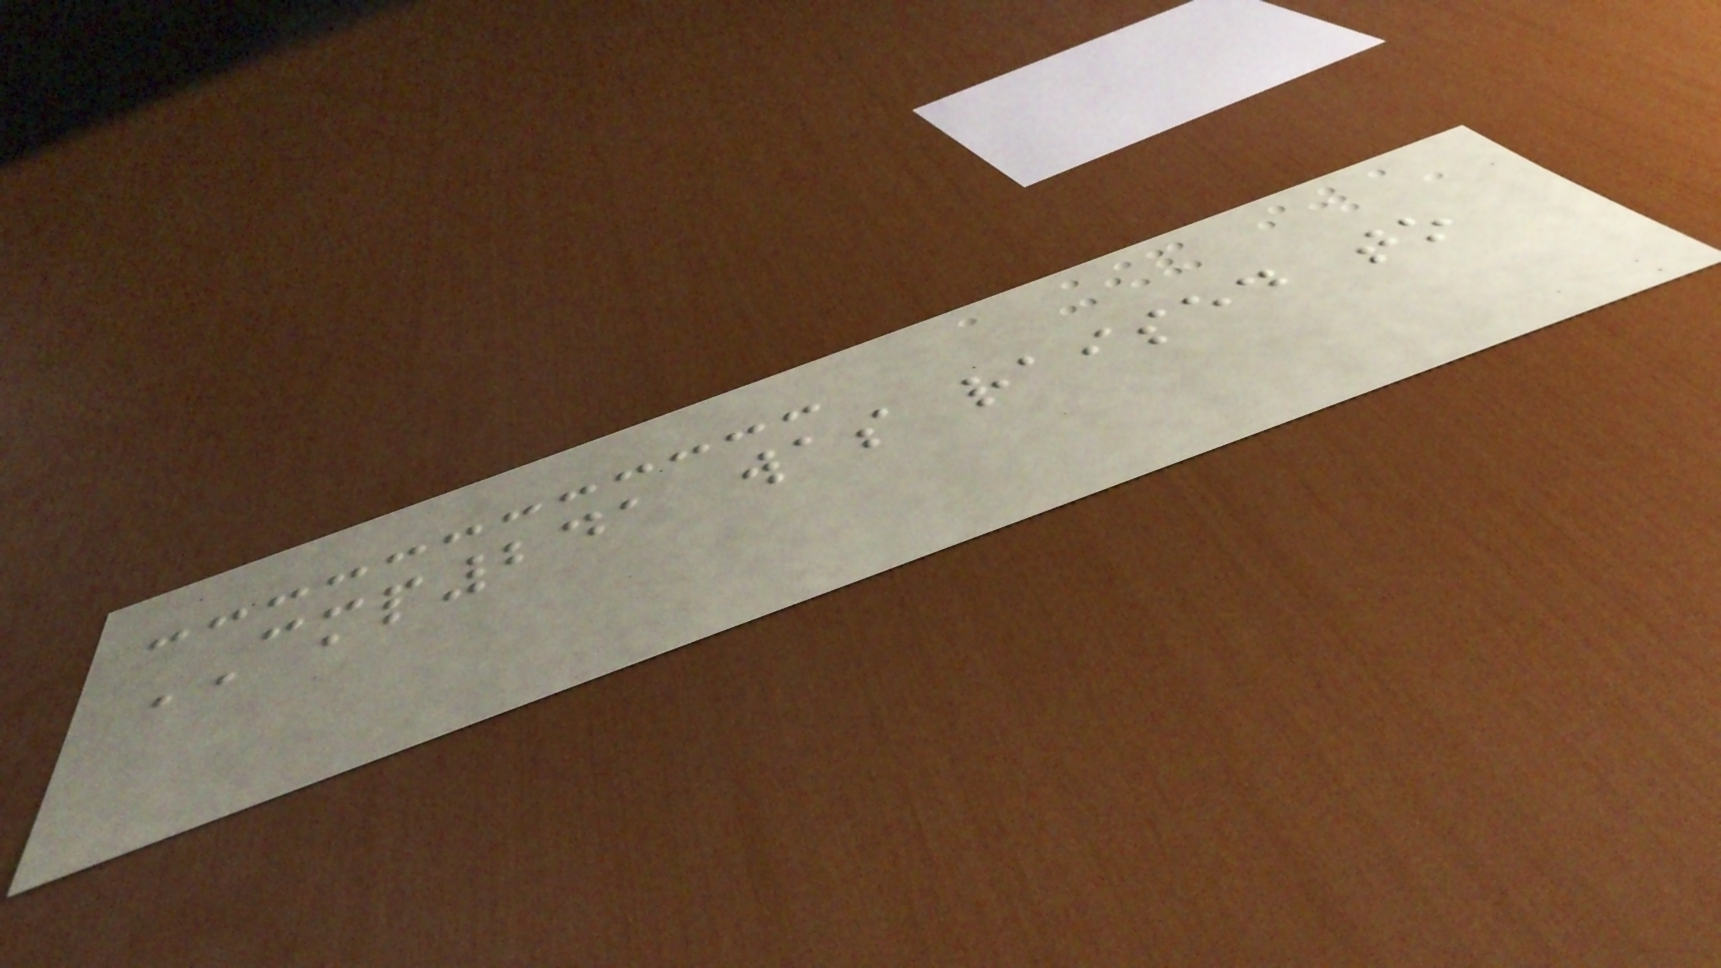CMP241 was raised to
